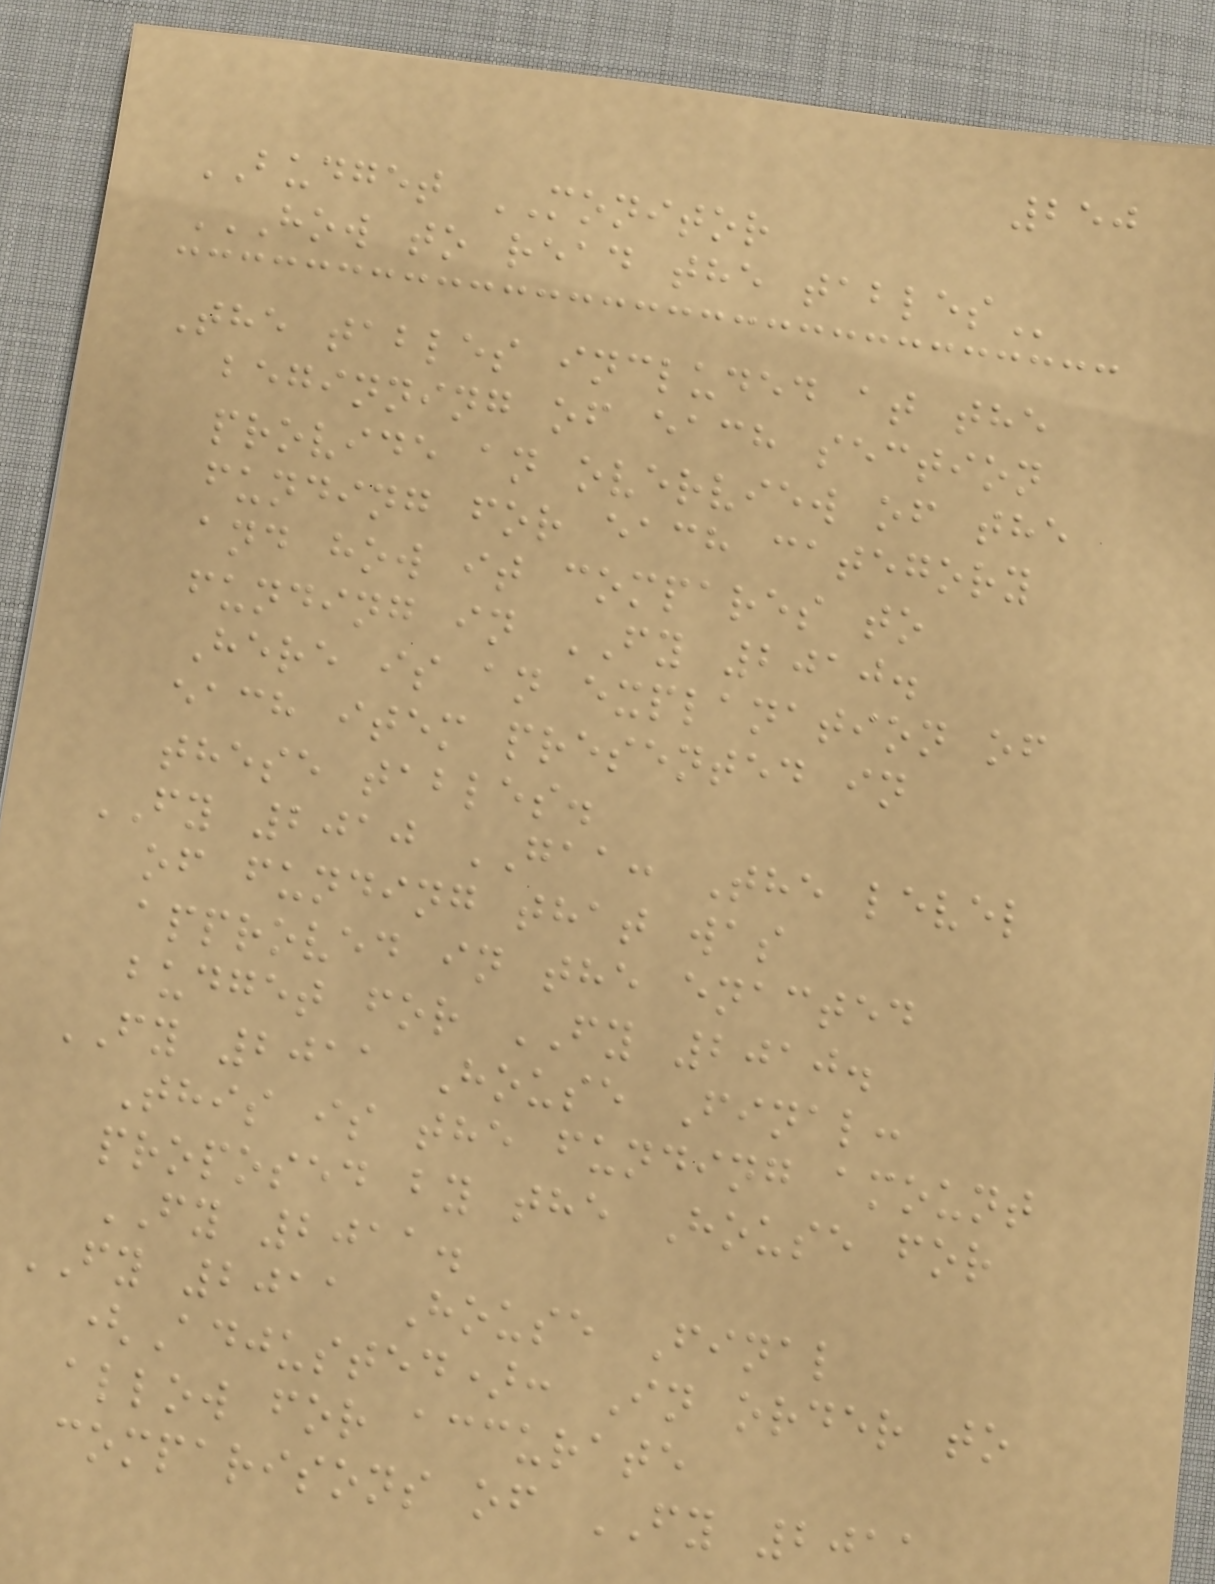250
BUDGET MONITOR
HOW TO READ THE TABLES
The tables included at the
beginning of each section
provide an overview of the
funding for each category
and how it compares to
funding in FY 2010.
Here is an explanation of
each item presented in
these tables.
FY 2010 GAA: The level
of funding that was
approved in the enacted
budget for FY 2010.
FY 2011 House Final:
This is the funding amount
proposed by the House for
FY 2011.
FY 2011 House Final
(Adjusted): In order to
allow for accurate
comparisons of FY 2011
